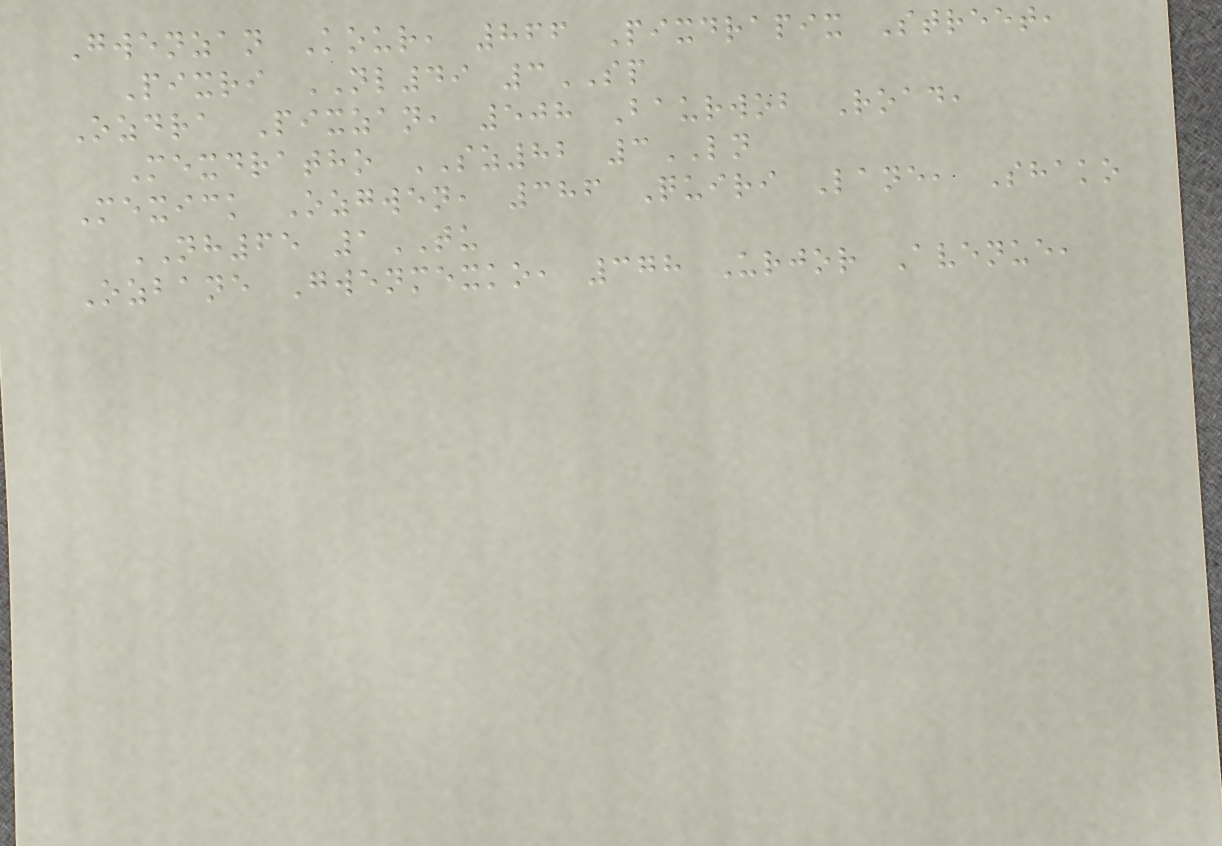Gwenzan Kour, 866 Pixdrapix Street,
Pixri NL49 3SP
Ozdra Pixzan, 508 Baurwob Road,
Mexdratho SZ82 3LN
Mexick Ozgwen, 386 Quiri Lane, Shako
NH65 1TU
Ozbane Gwenmexko, 378 Urjor Avenue,
